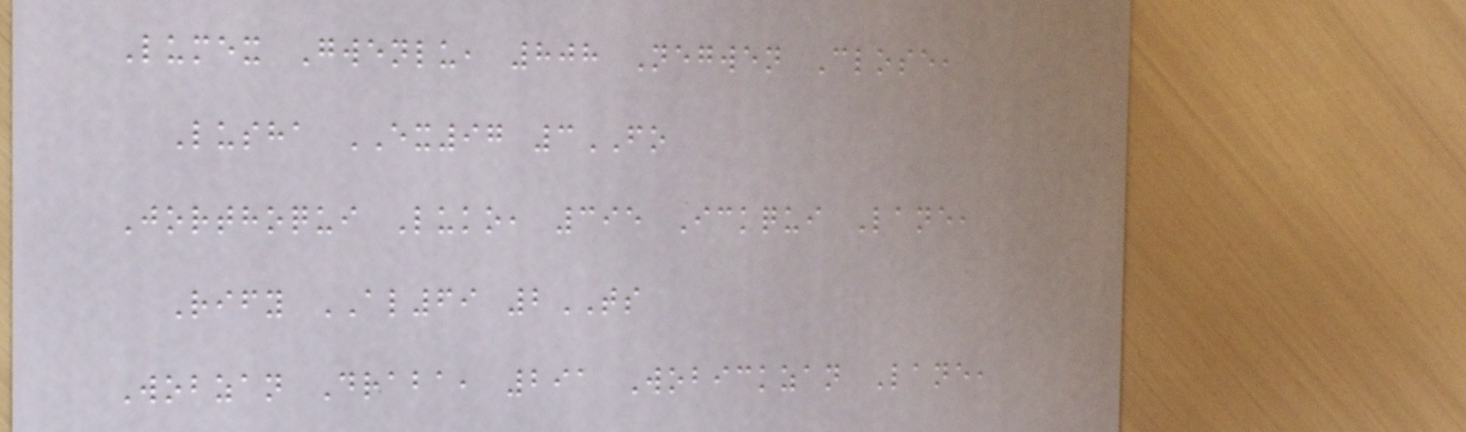Lumex Gwenlu, 808 Negwen Close,
Lusha EX97 3FO
Jorthoqui Luko, 395 Ickqui Lane,
Rify AL69 2TS
Wobzan Draba, 291 Wobickzan Lane,
